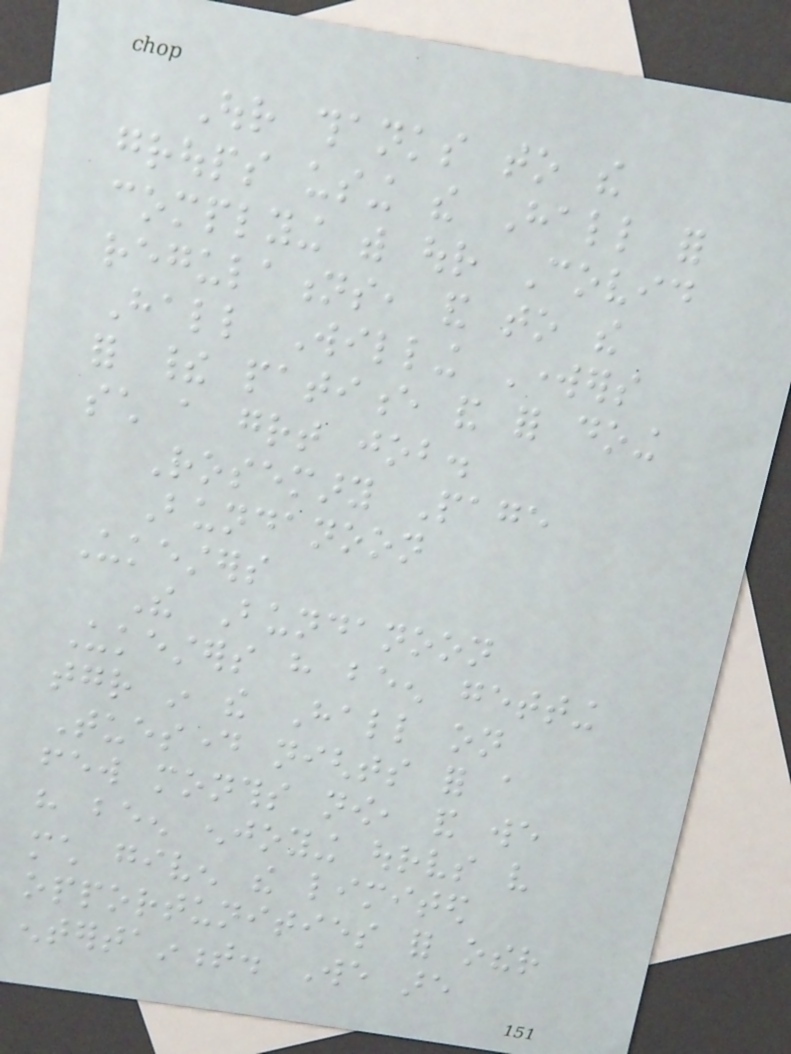Our thanks to the
groups using the Hall for
complying with our Covid
regulations, and to the
Hall Willing Workers
for their patience and for doing
such a great job.
Rosemary Page
Bundanoon
Ukesters
The Bundanoon
Ukesters have been getting
together in the Hall on
Tuesday nights for a
few months now, and we
have been enjoying ourselves very
much given the limited
opportunities for other
entertainment. We are
